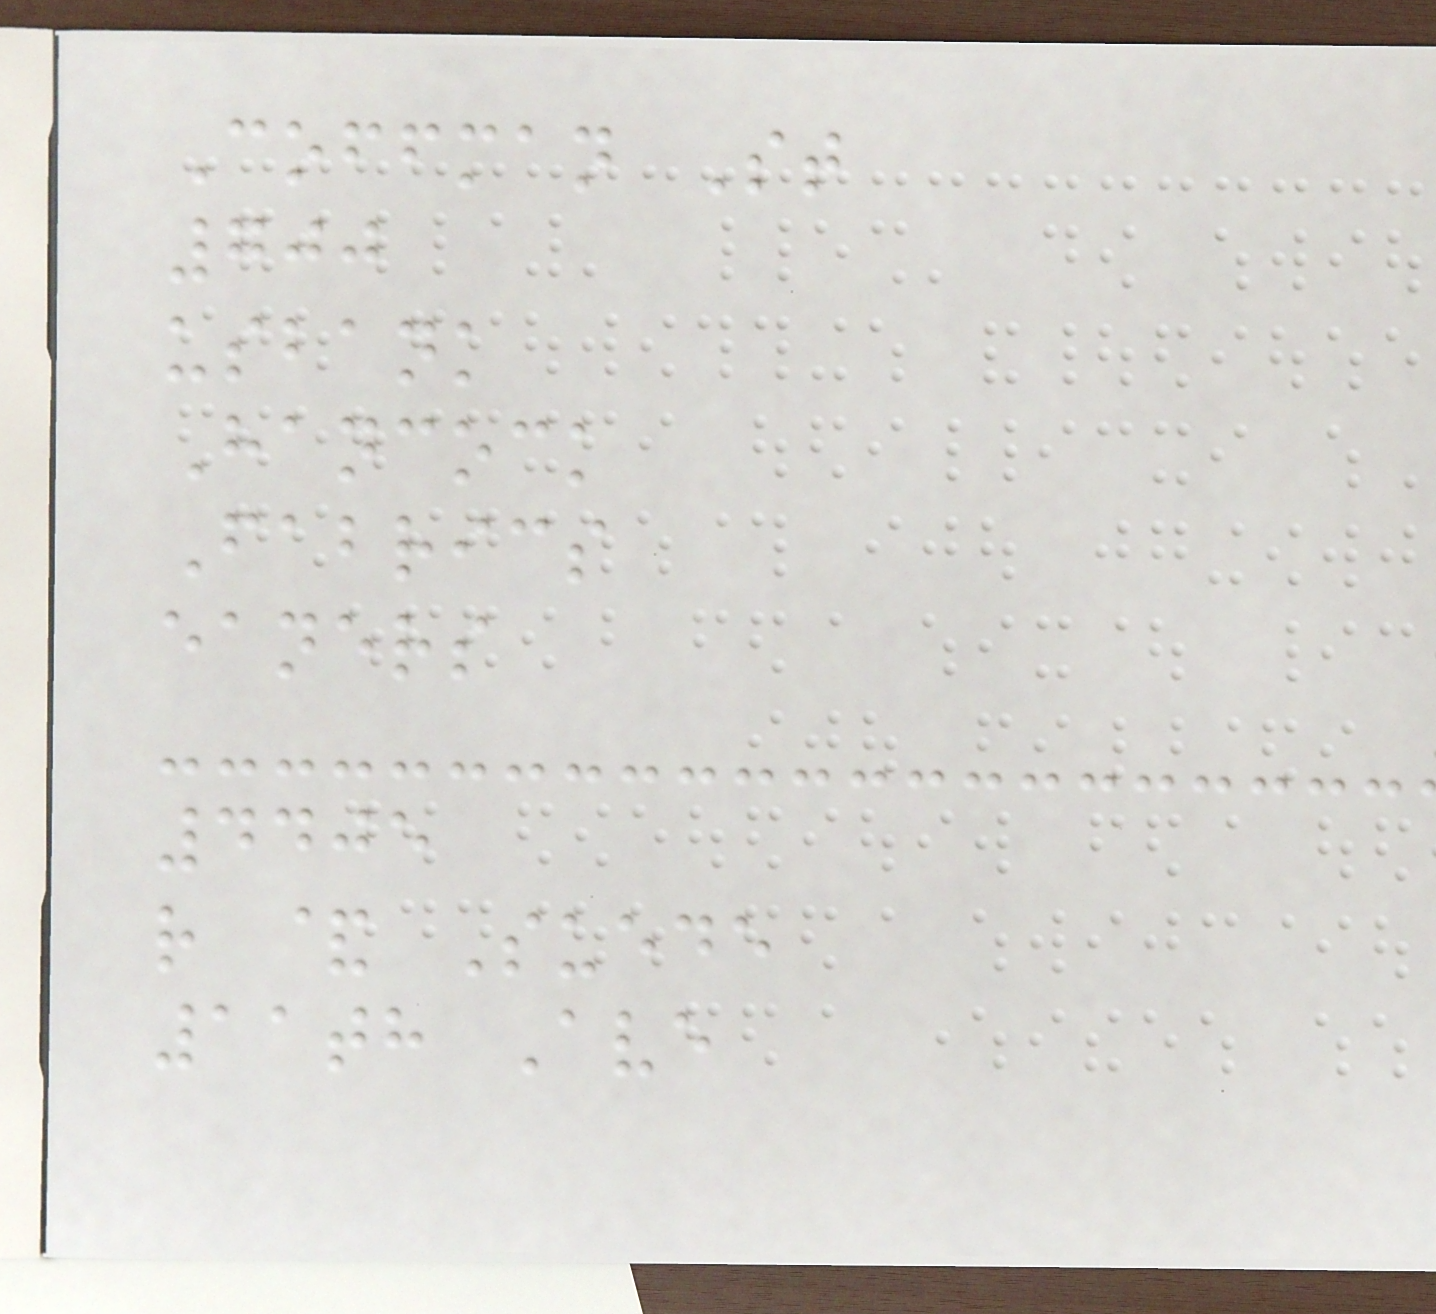Coffman St
700
usbank
Hancock
Fabrics
eaners
4405
r & Suede
11th Ave
